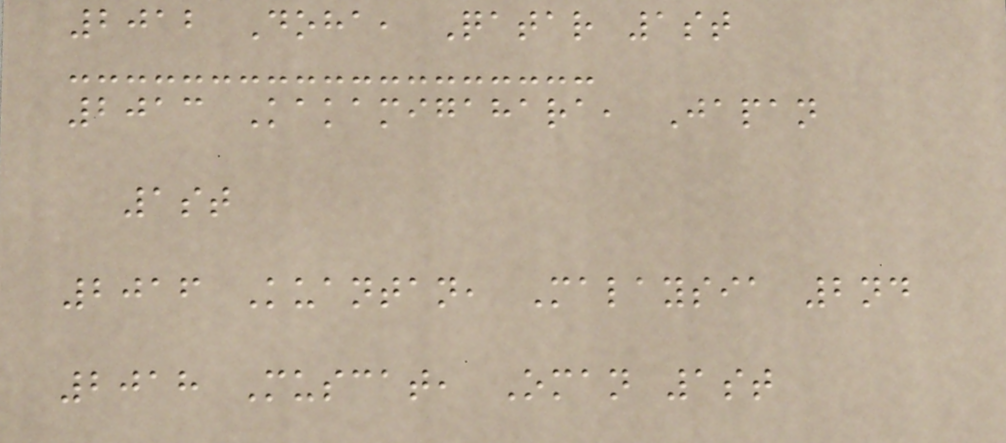2012 Doha, Qatar 1st
2013 Kakamigahara, Japan
1st
2016 Kuantan, Malaysia 2nd
2018 Muscat, Oman 1st
